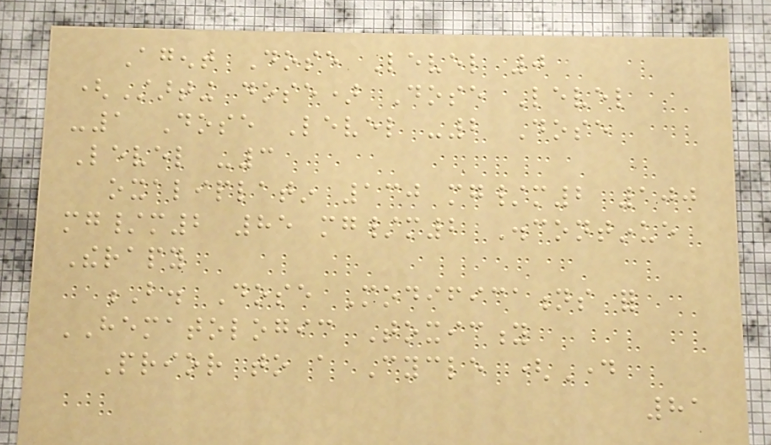Agent Dose Level 0
(Starting dose) Dose Level
-1 Dose Level -2 Dose
Level -3
oxaliplatin 130 mg/m2 100
mg/m2 85 mg/m2 Discontinue
Therapy
B. Dose Modifications for
HEMATOLOGIC Toxicity
Prior to a Cycle (Day
81
